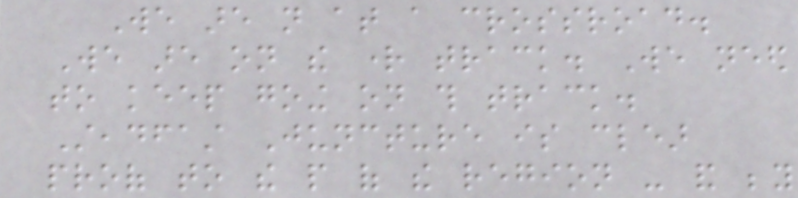We are not at a crossroad.
We are on the right track. We need
to keep going on this track.
Steadfast Juncture is clear
proof to the people of the region - and beyond
